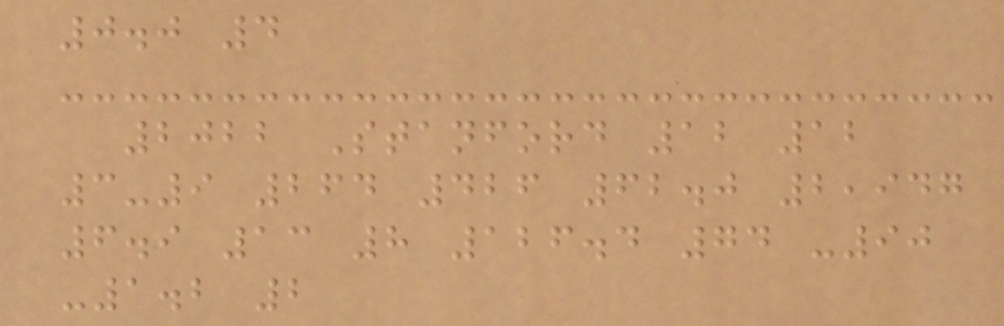0.0 4
2022 Stanford 12 12
3-9 264 426 62.0 2,947
6.9 13 8 126.4 74 -90
-1.2 2
